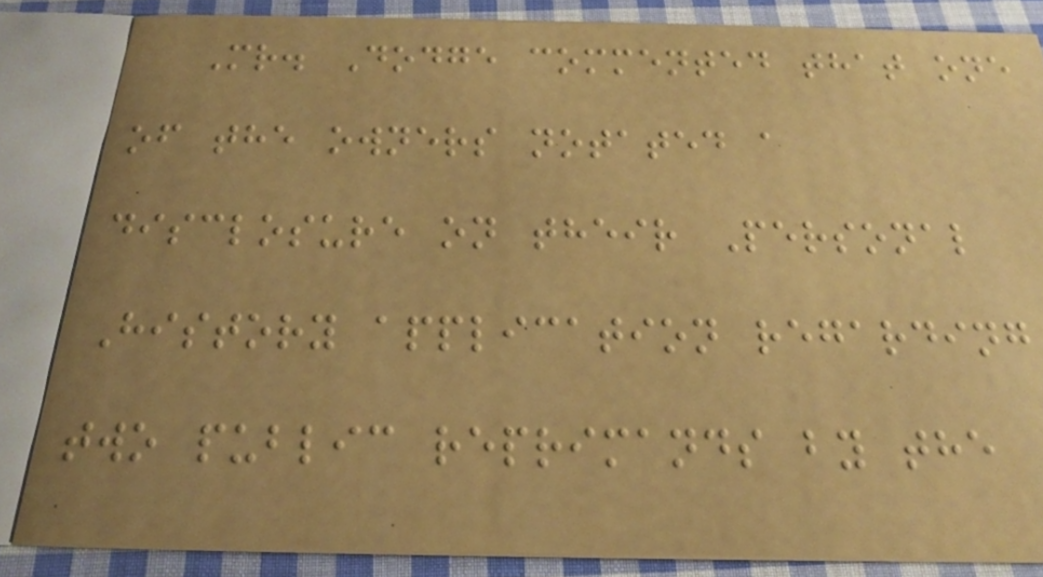Mr. Dodge commented that one
of the owners notated a
disclosure on their Personal
History application regarding
two public reprimands by the
